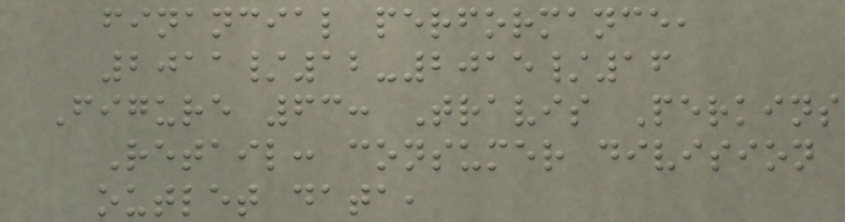financial performance,
2011/12-2015/16
Figure 63: Travis Perkins
Retail: consumer division
outlet data,
